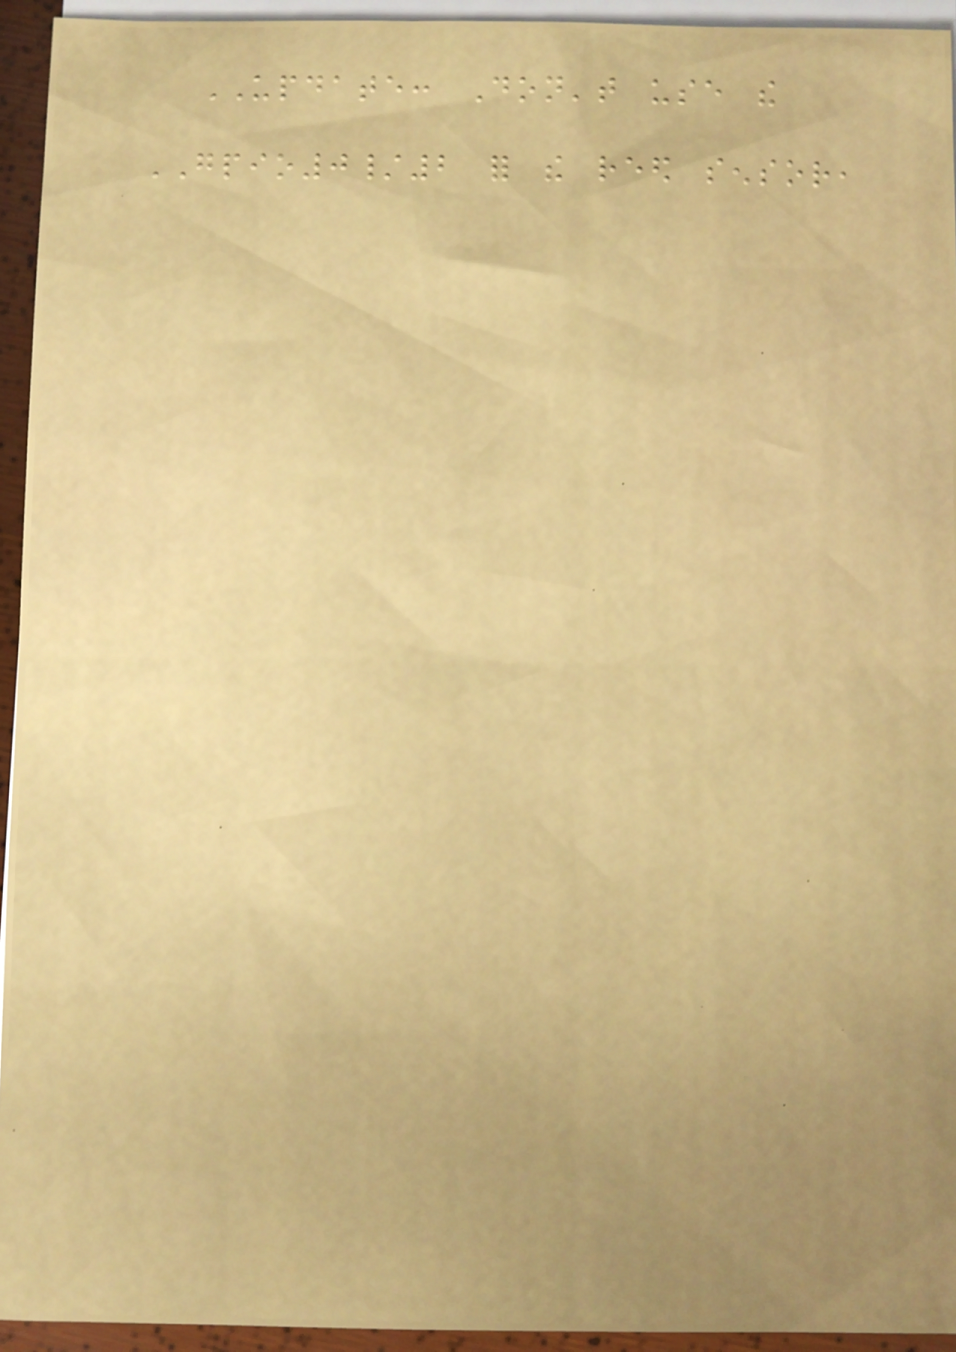UPDATE: Don't use the
GPIO0/2 for the reed sensor,
